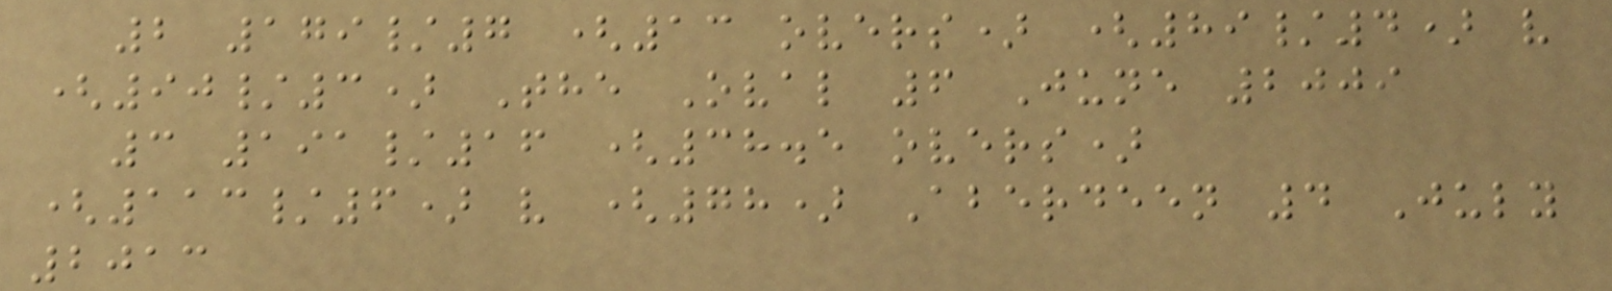2 179/7 (13 overs) (89/4) v
(90/3) The Oval 6 June 2009
3 191/16 (38.5 overs)
(113/6) v (78) Aberdeen 4 July
2013
